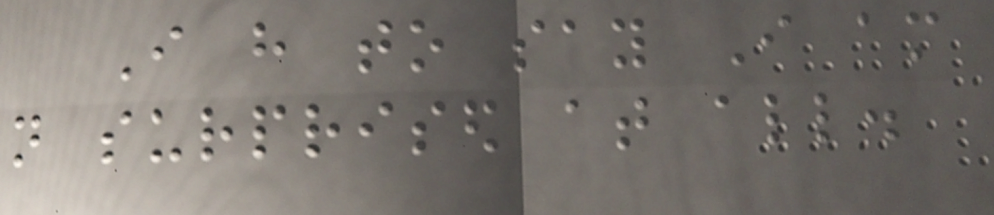I have to say I am
not surprised at all.
